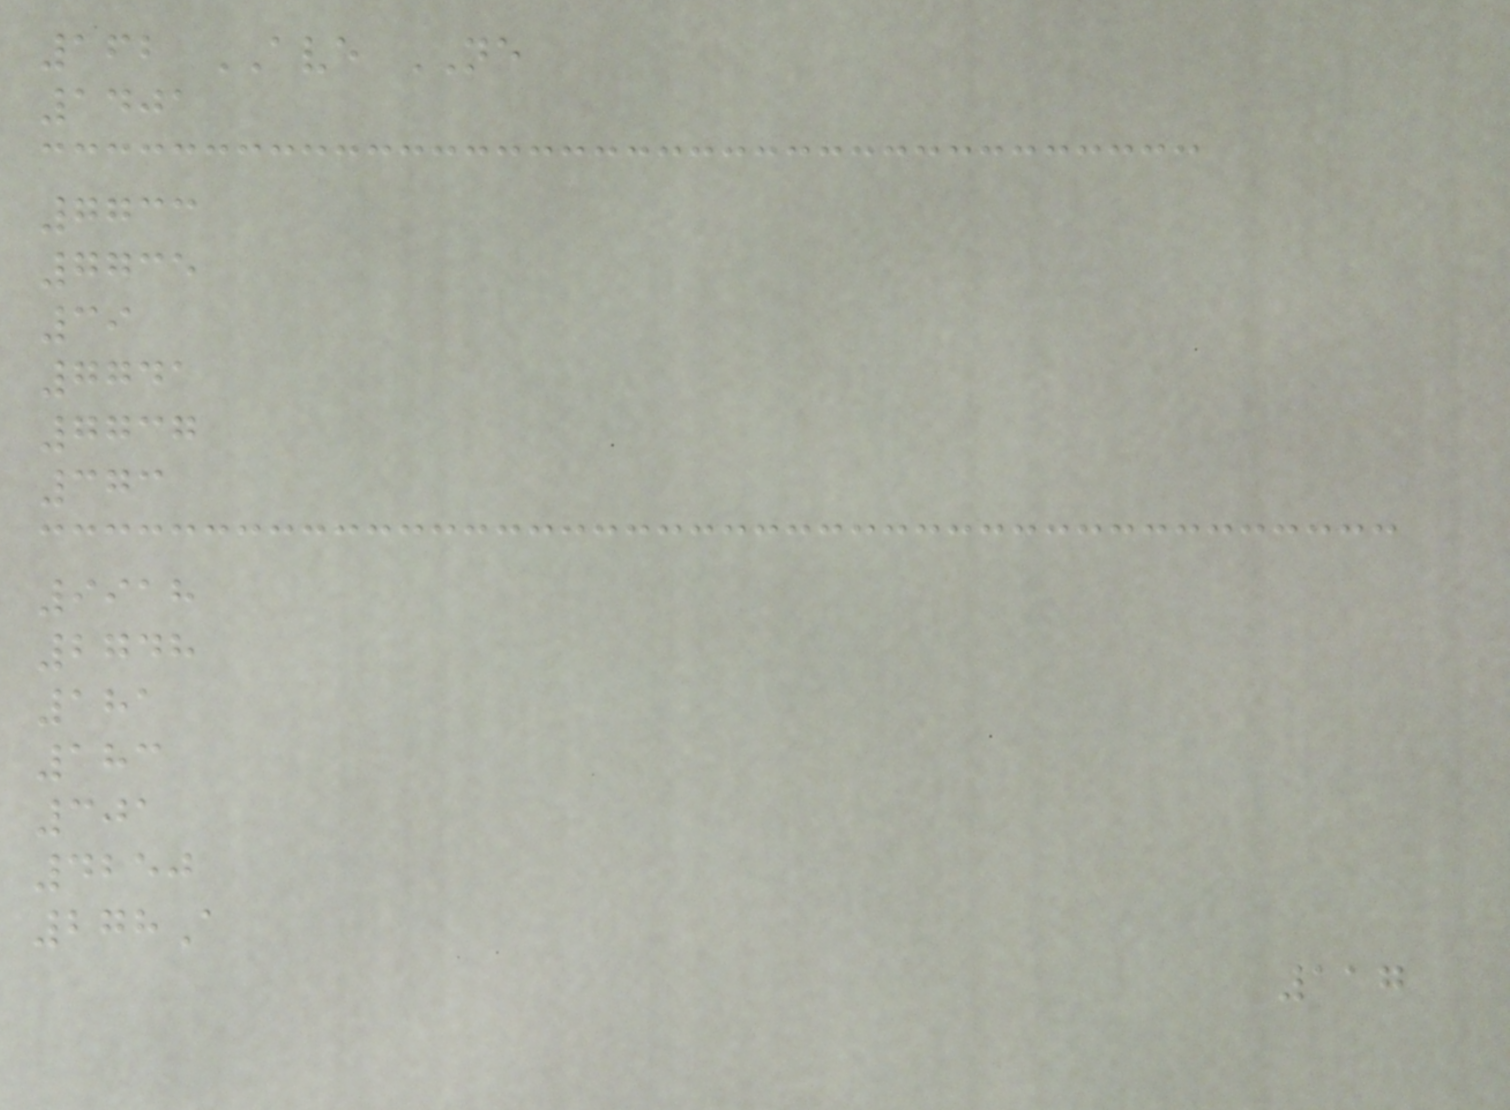162 AVE NE
1401
7733
7735
39
7741
7737
373
9918
2748
181
183
301
4250
278A
117
